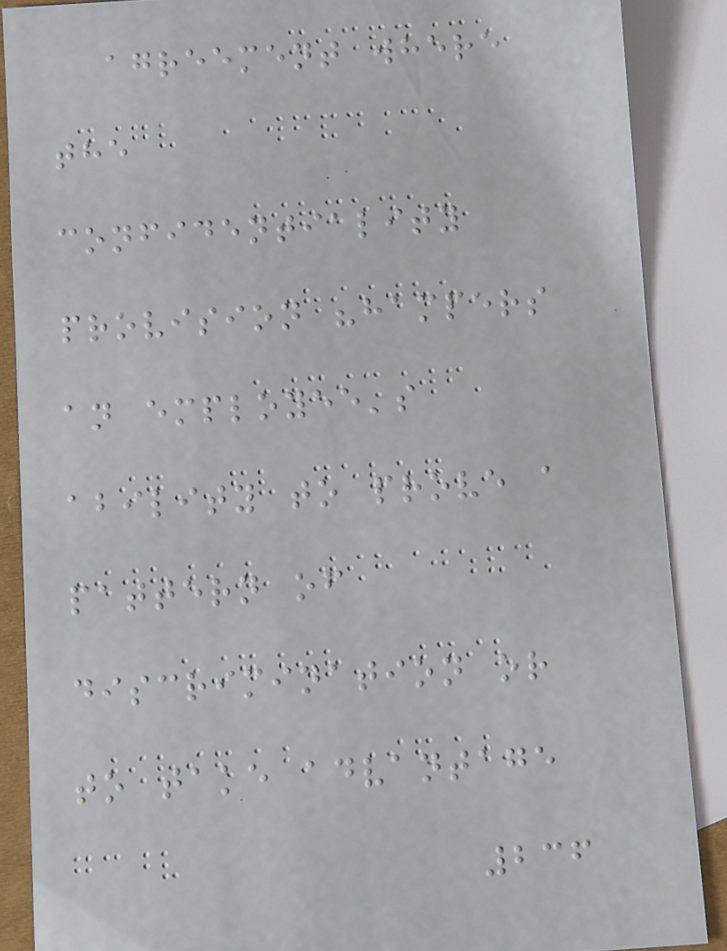agreement where
the
confidentiality
provision "hampers
an employee's
ability to prove a
pattern of
discrimination or
to take advantage
236
